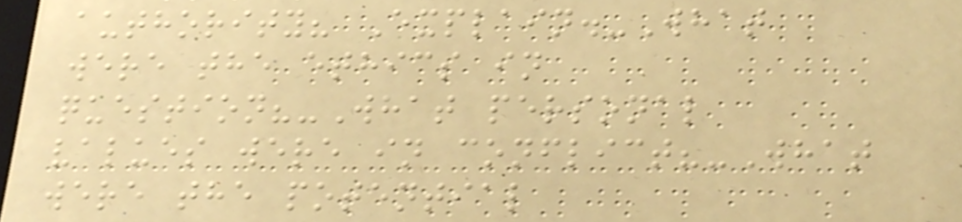authority? Explain.-What
were the ethics in
question?-What personal
values were in conflict?-What
were the potential
